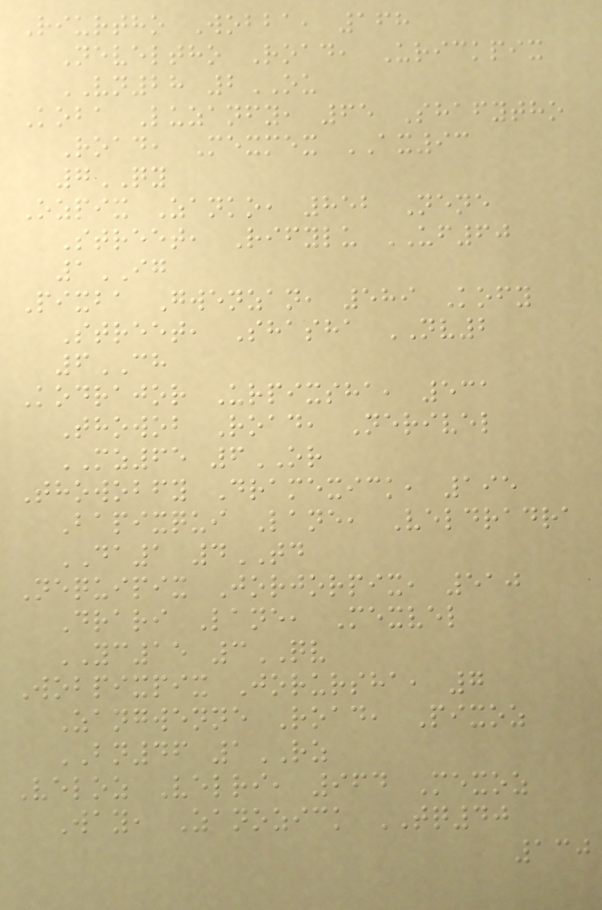Riurtho Wobba, 168
Neveltho Road, Urickpix
VN28 2OU
Koba Luzanfy, 65 Shafytho
Road, Mexmex AX93
7QY
Ozpix Zanko, 852 Nene
Street, Rifylu UF60
1IG
Pixba Gwenzan, 589 Kofy
Street, Shasha NV2
6CH
Kodrajor Urpixsha, 531
Thowob Road, Nerivel
MZ65 6OR
Thowobfy Dramexick, 195
Bapixqui Lane, Veldradra
DA1 4TD
Nequipix Jorjorpix, 510
Drari Lane, Mexvel
YC15 3QV
Wobpixpix Jorursha, 7
Zangwenne Road, Pixoz
BN46 1RZ
Veloz Velri, 964 Mexoz
Way, Zanozick TQ40
130
